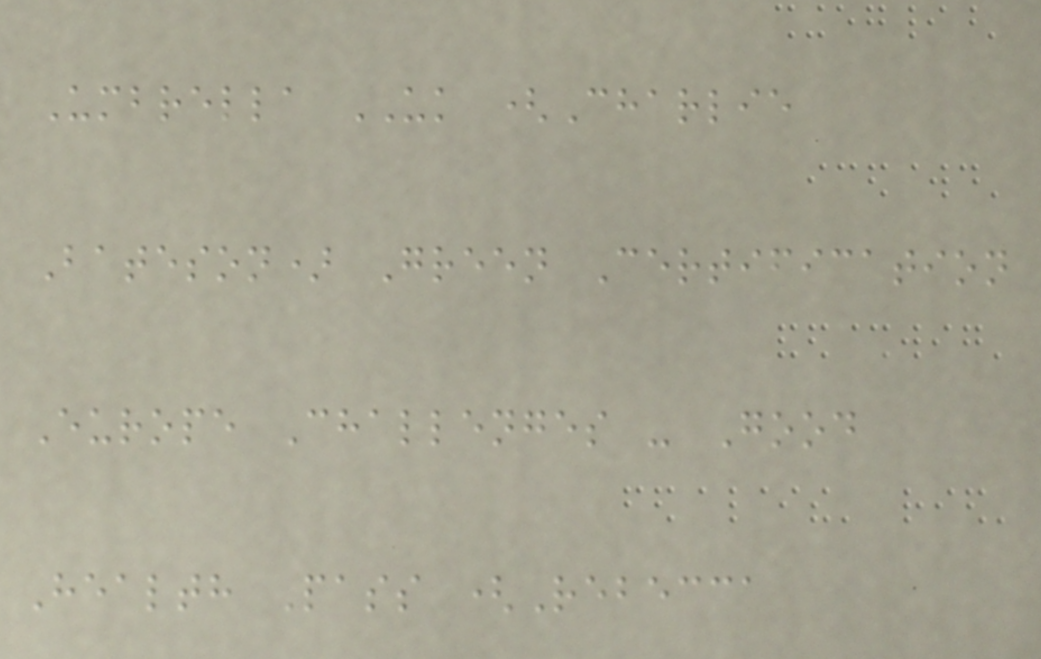Umbrella UK (Charlie
Bateson) Green Certification
Europe Challenges - Good
Health Pass (Rebecca
